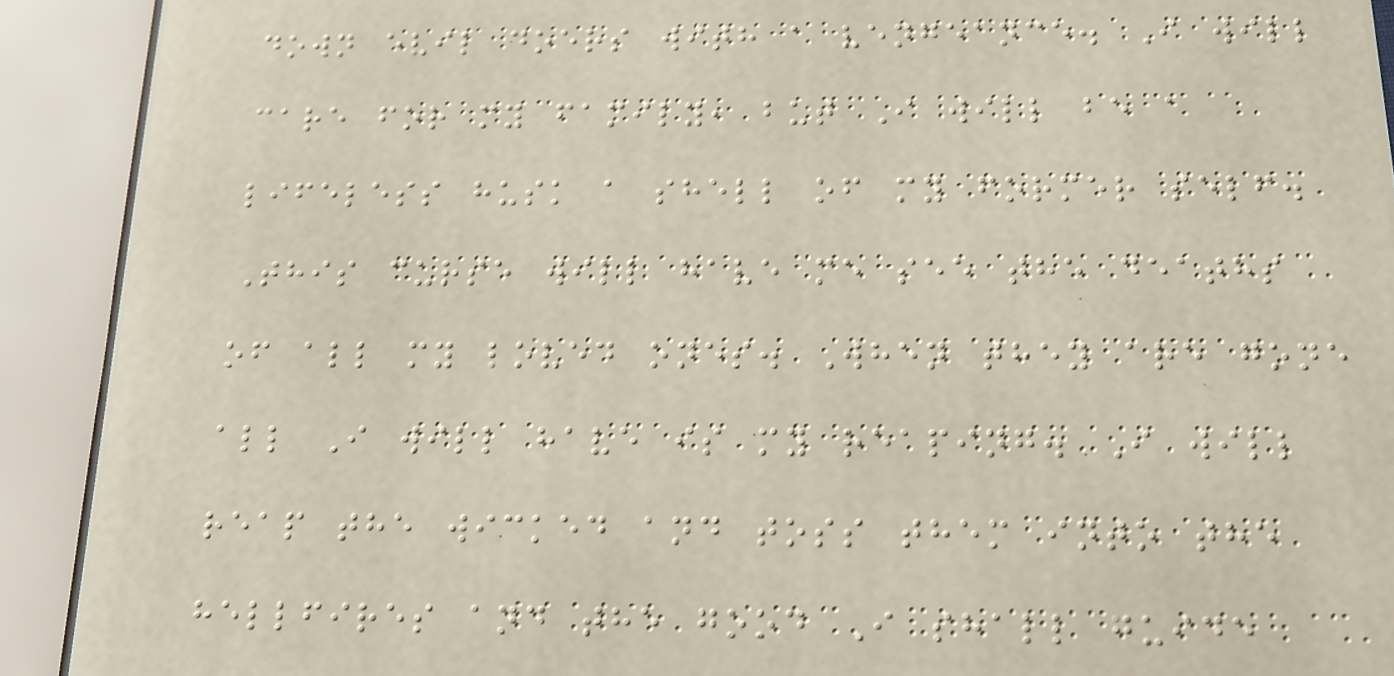down evil doers with a vengeance. I will
care for my family, but I will be a
lifeless husk a shell of my former self.
This curse will have me see the deaths
of all my loved ones. When they are gone
all I will have is my reaping. I will
reap the wicked and toss them into the
hellfires and the good I shall guide
